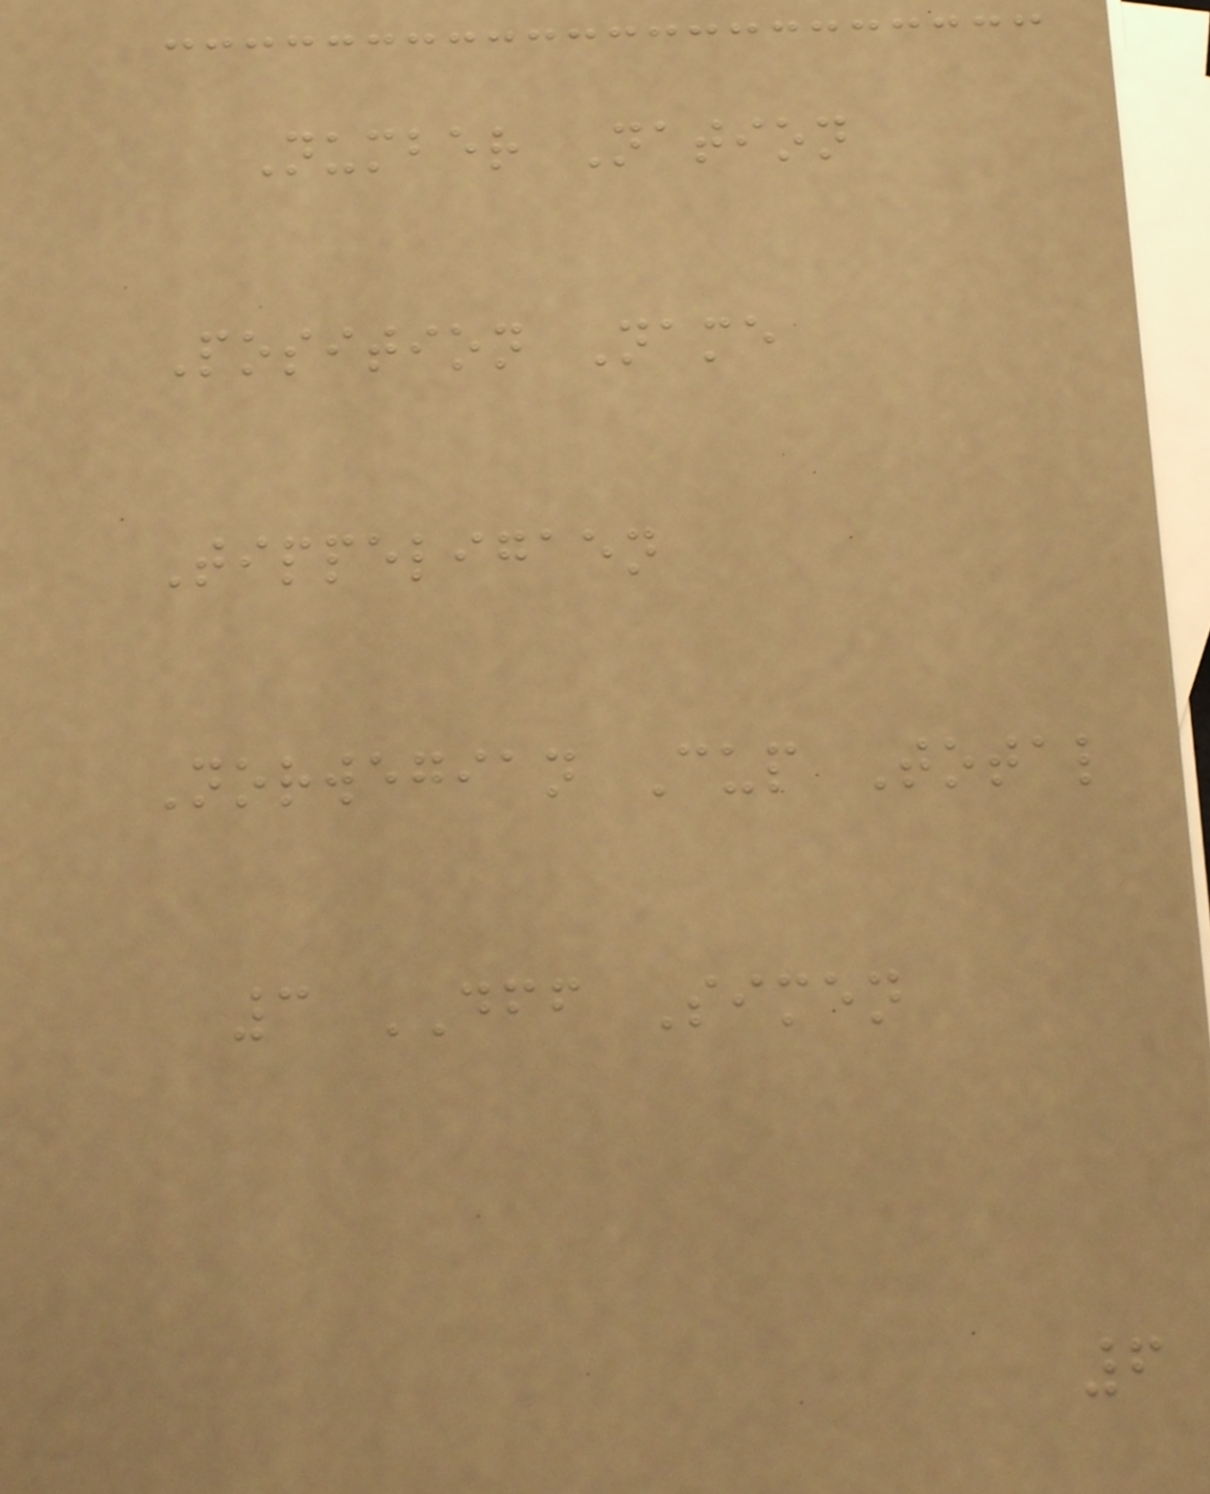Number Nation
Position Name
Tippeligaen
Norwegian Cup Total
3 DFF Simen
6
